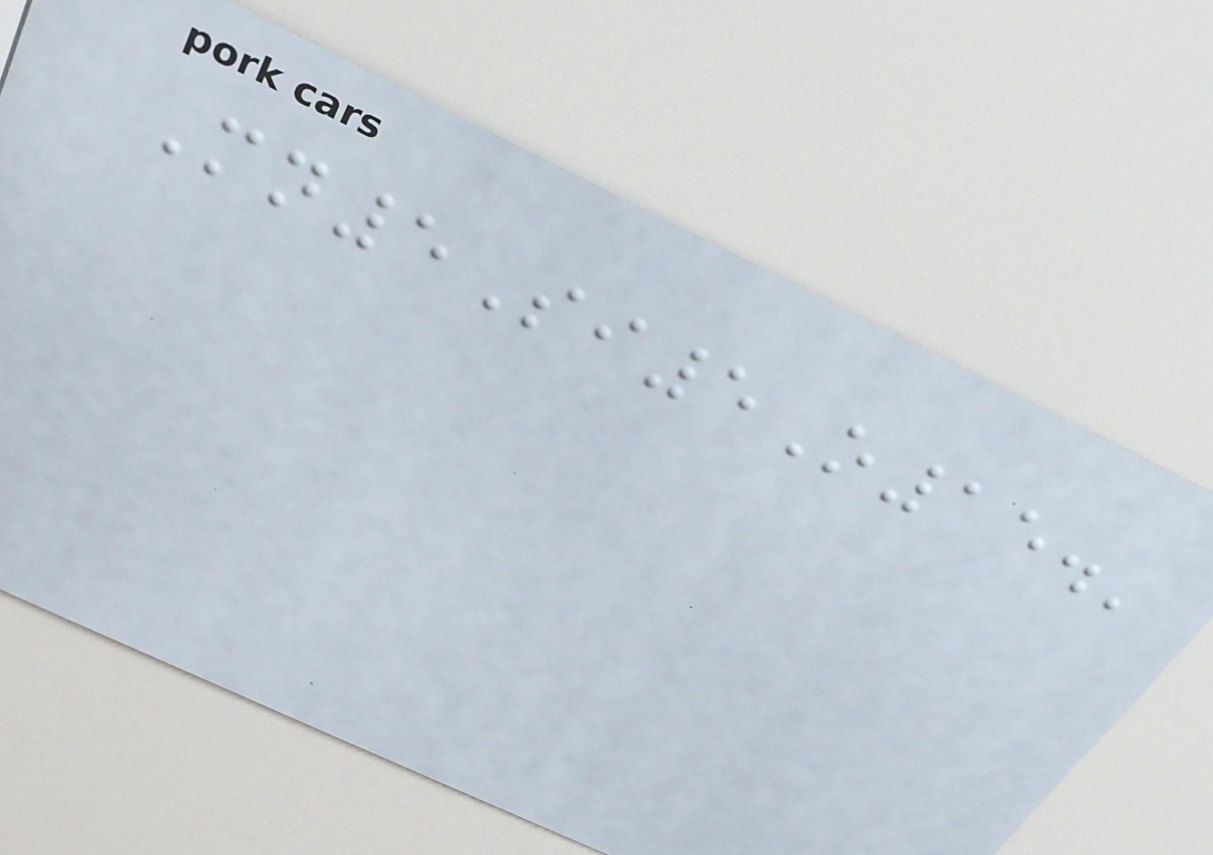Mn5Si5O15.'
